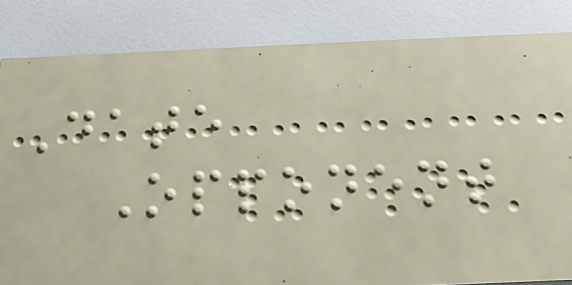Date
Opponent
